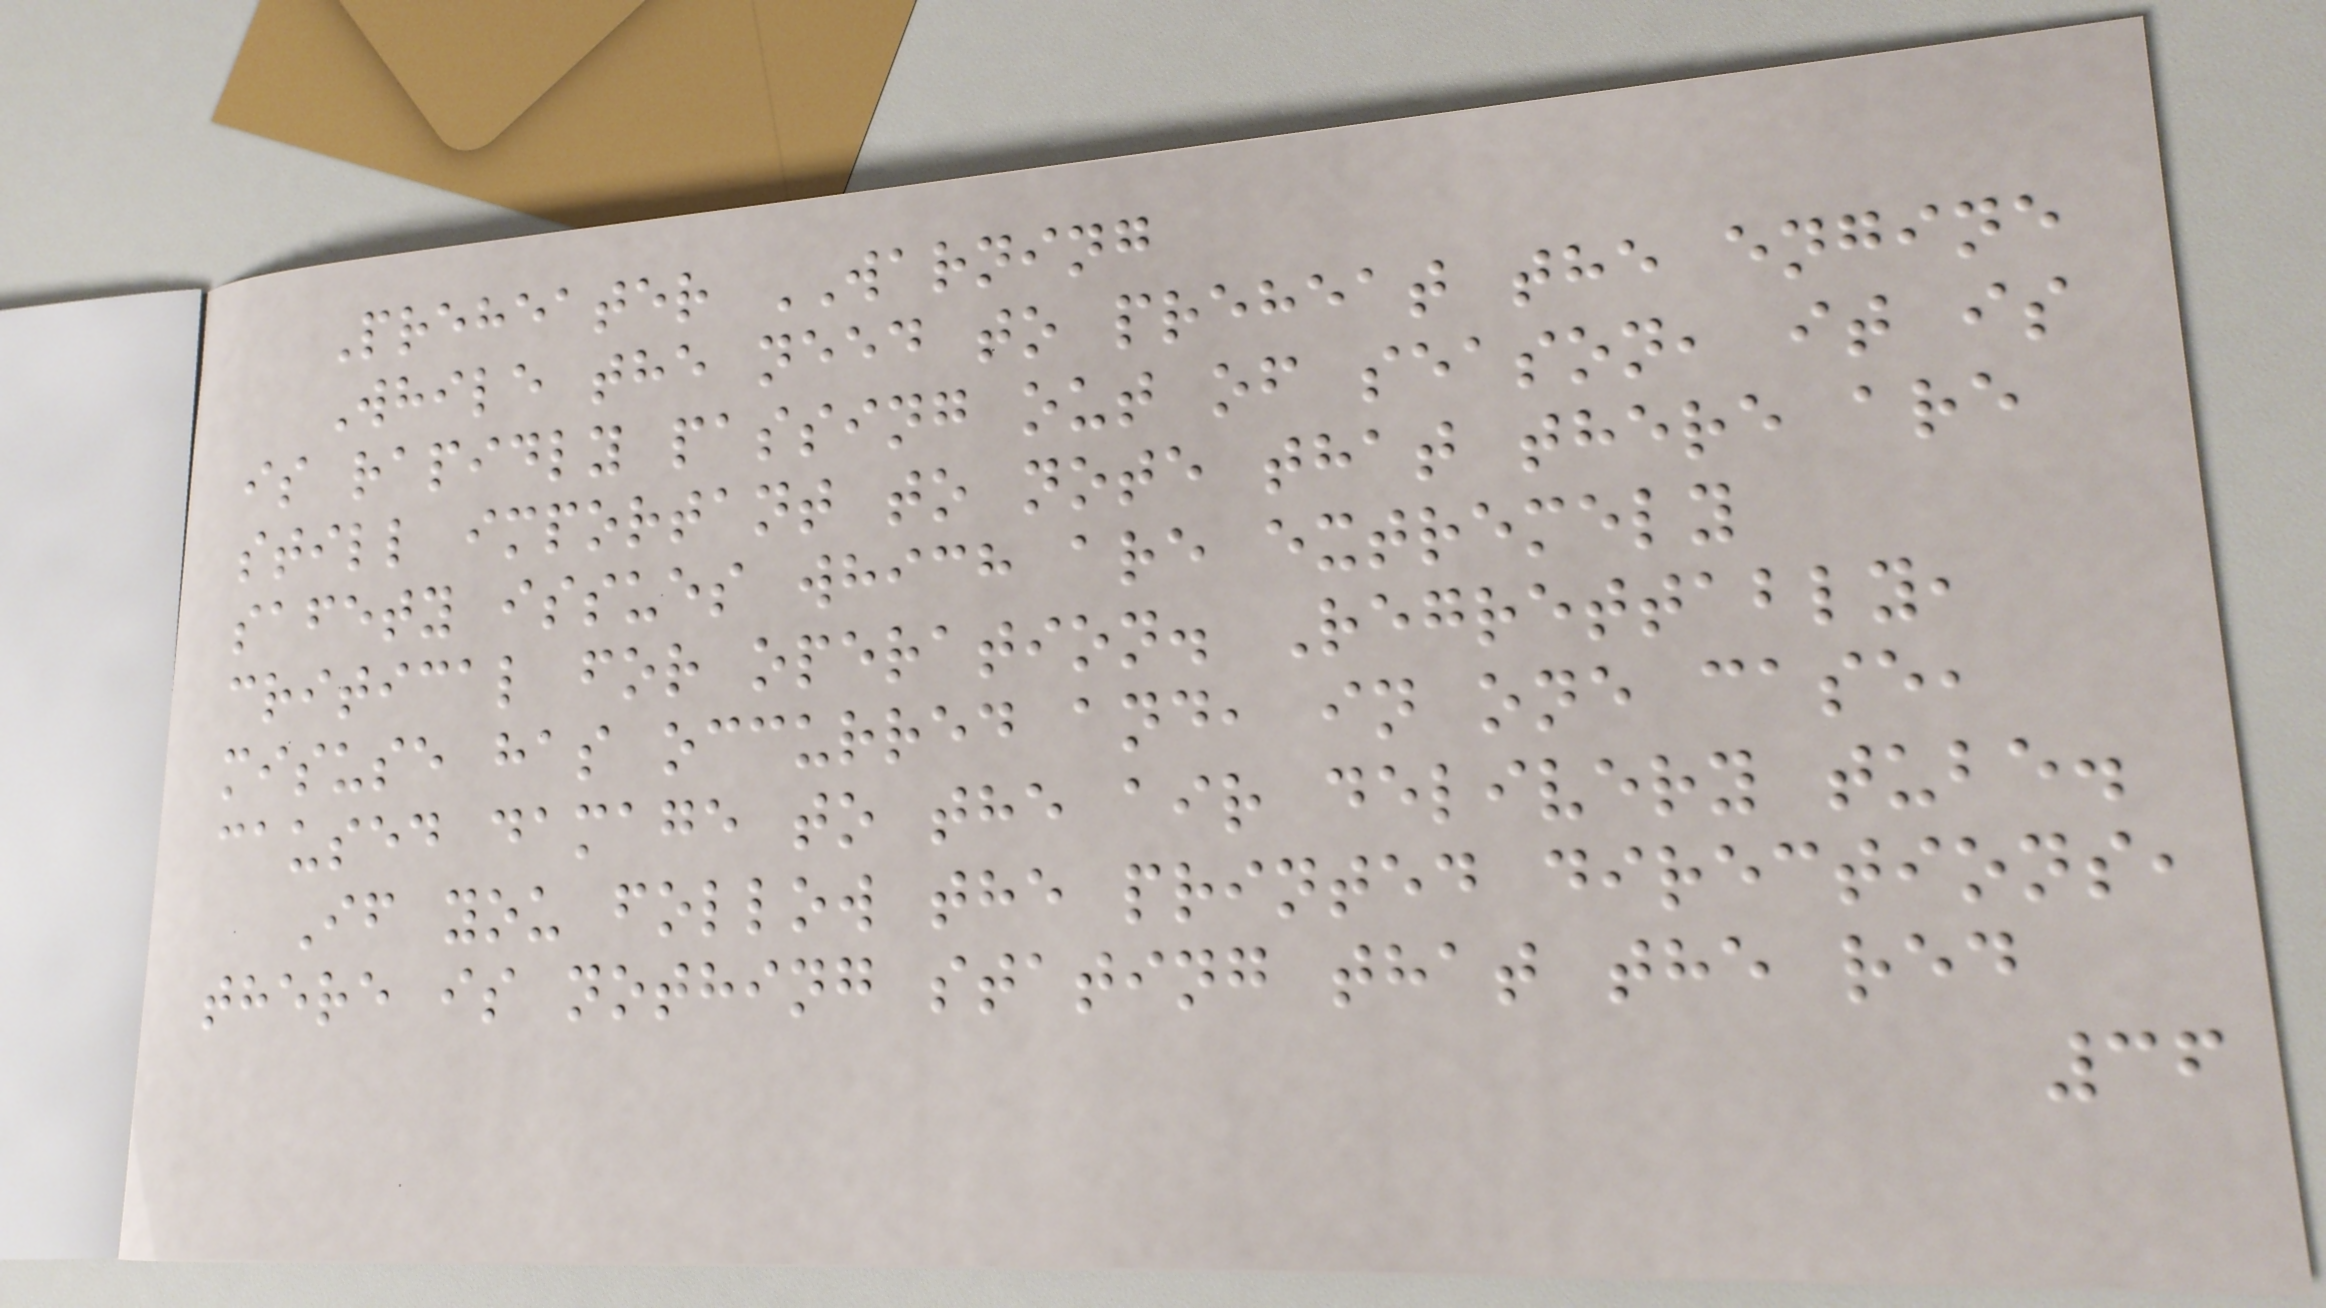Preheater WARNING
While the need to preheat the engine
is rapidly passing out of season, it is
still important to note that there are
safety issues which are extremely
critical for operation. Regrettably,
misuse has occurred and, in one case,
caused damage to the air delivery tube.
If you follow the printed directions,
there is nothing stating that the red
36
